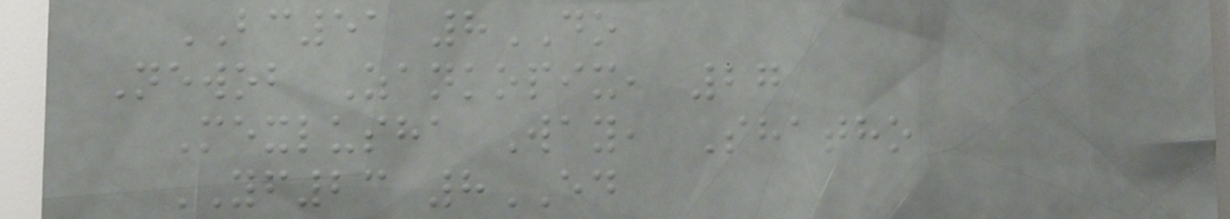BC51 8DO
Newob Zankopix, 27
Mexlusha Way, Shatho
YF23 8ED
